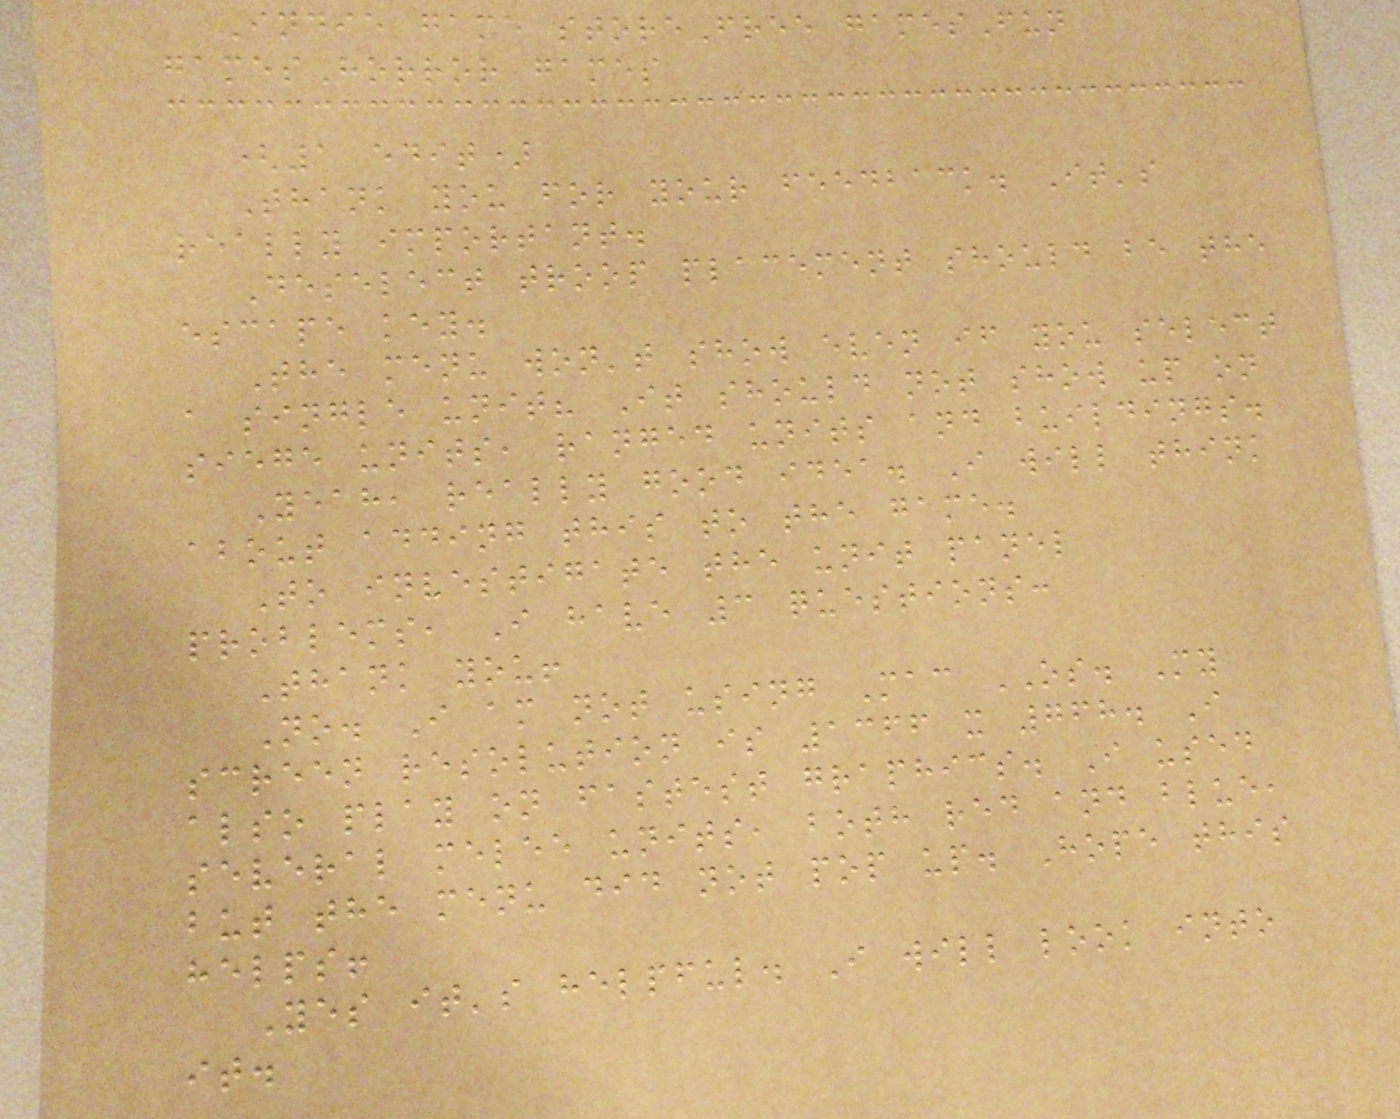Indie game storeFree gamesFun
gamesHorror games
(1 edit)
Thank you for your feedback. It's
really important.
Deselect troop placement should be the
escape key.
The menu won't show even if you select
a single unit? It should not show up on
siege units, ranged units and buildings.
Yeah, really good idea. I will think
about adding this to the game.
To investigate the unit panel
problems, I have 3 questions:
Thank you!
No. I am not using Mac OS. My
screen resolution is 1366 x 768. I
also play on fastest graphics. I used
several melee units, both red and blue,
but the menu did not pop up. Hope this
helps!
Yes it's helpful. I will look into
it.
